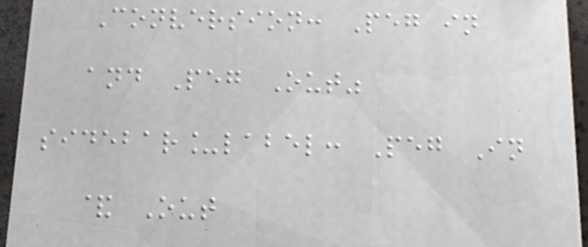Conversion: Peg in
and Peg Out"
sidebar_label: Peg In
& Out
